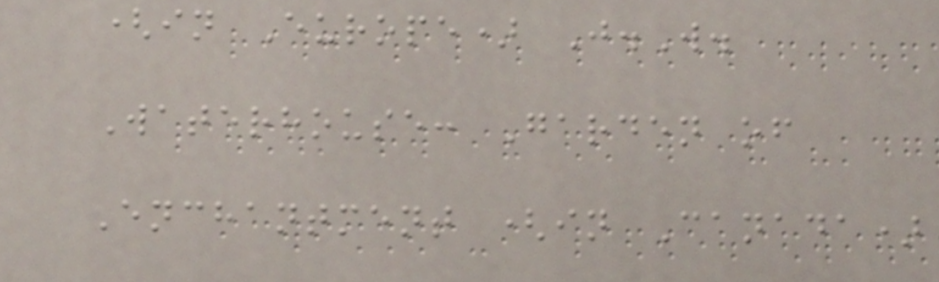(in Europe) J.W.
Waterhouse: Garden of
Enchantment (in Canada)
